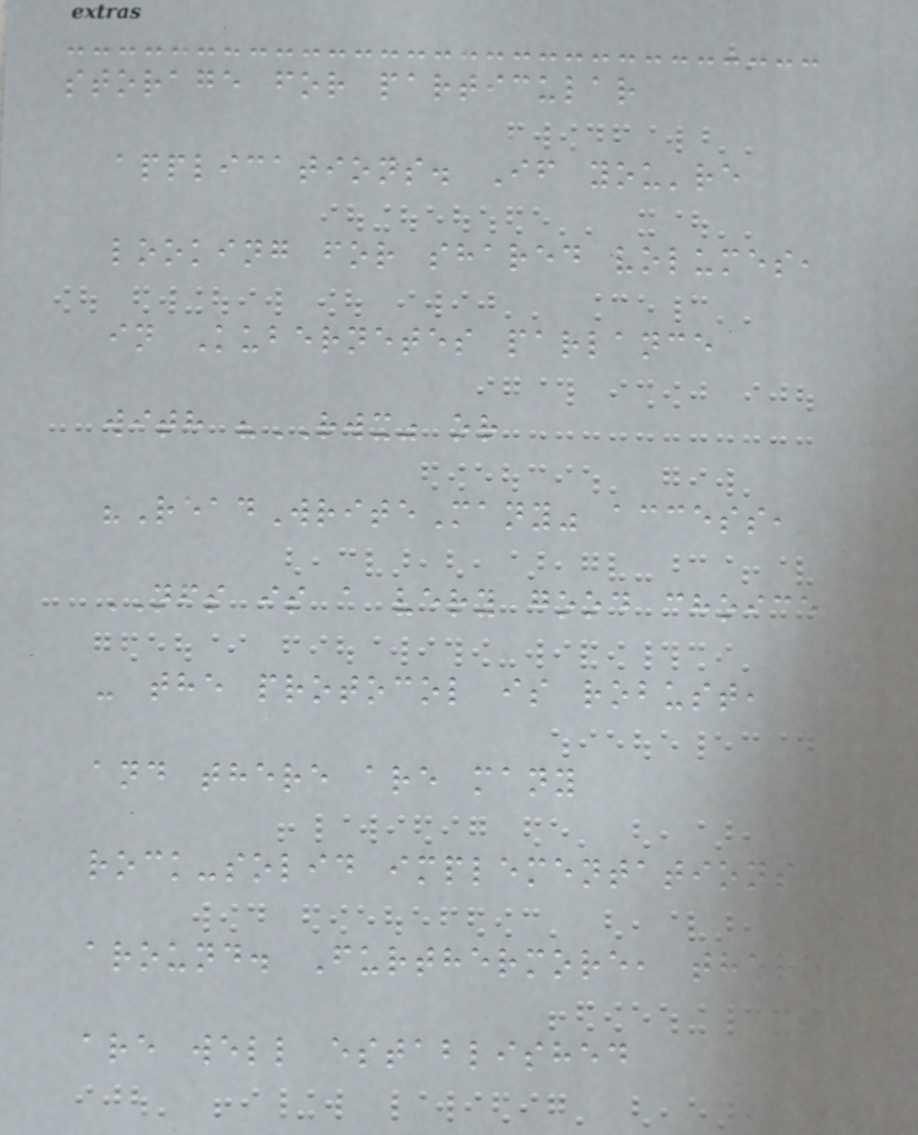storage for particular
applications. If you're
looking for shared volumes,
in Kubernetes parlance
with "RWX" or
"ReadWriteMany" access,
NFS is a very good choice
- the protocol is robust,
and there are many
rock-solid implementations
around. Furthermore, there
are well established
